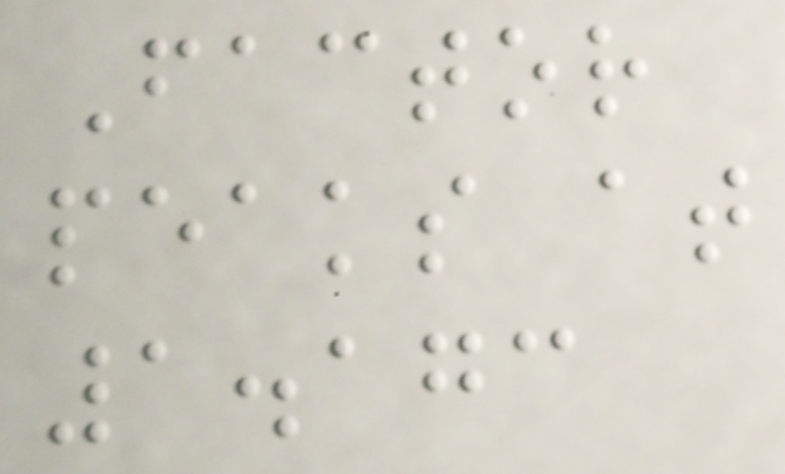Factor
peaks at
1.173
